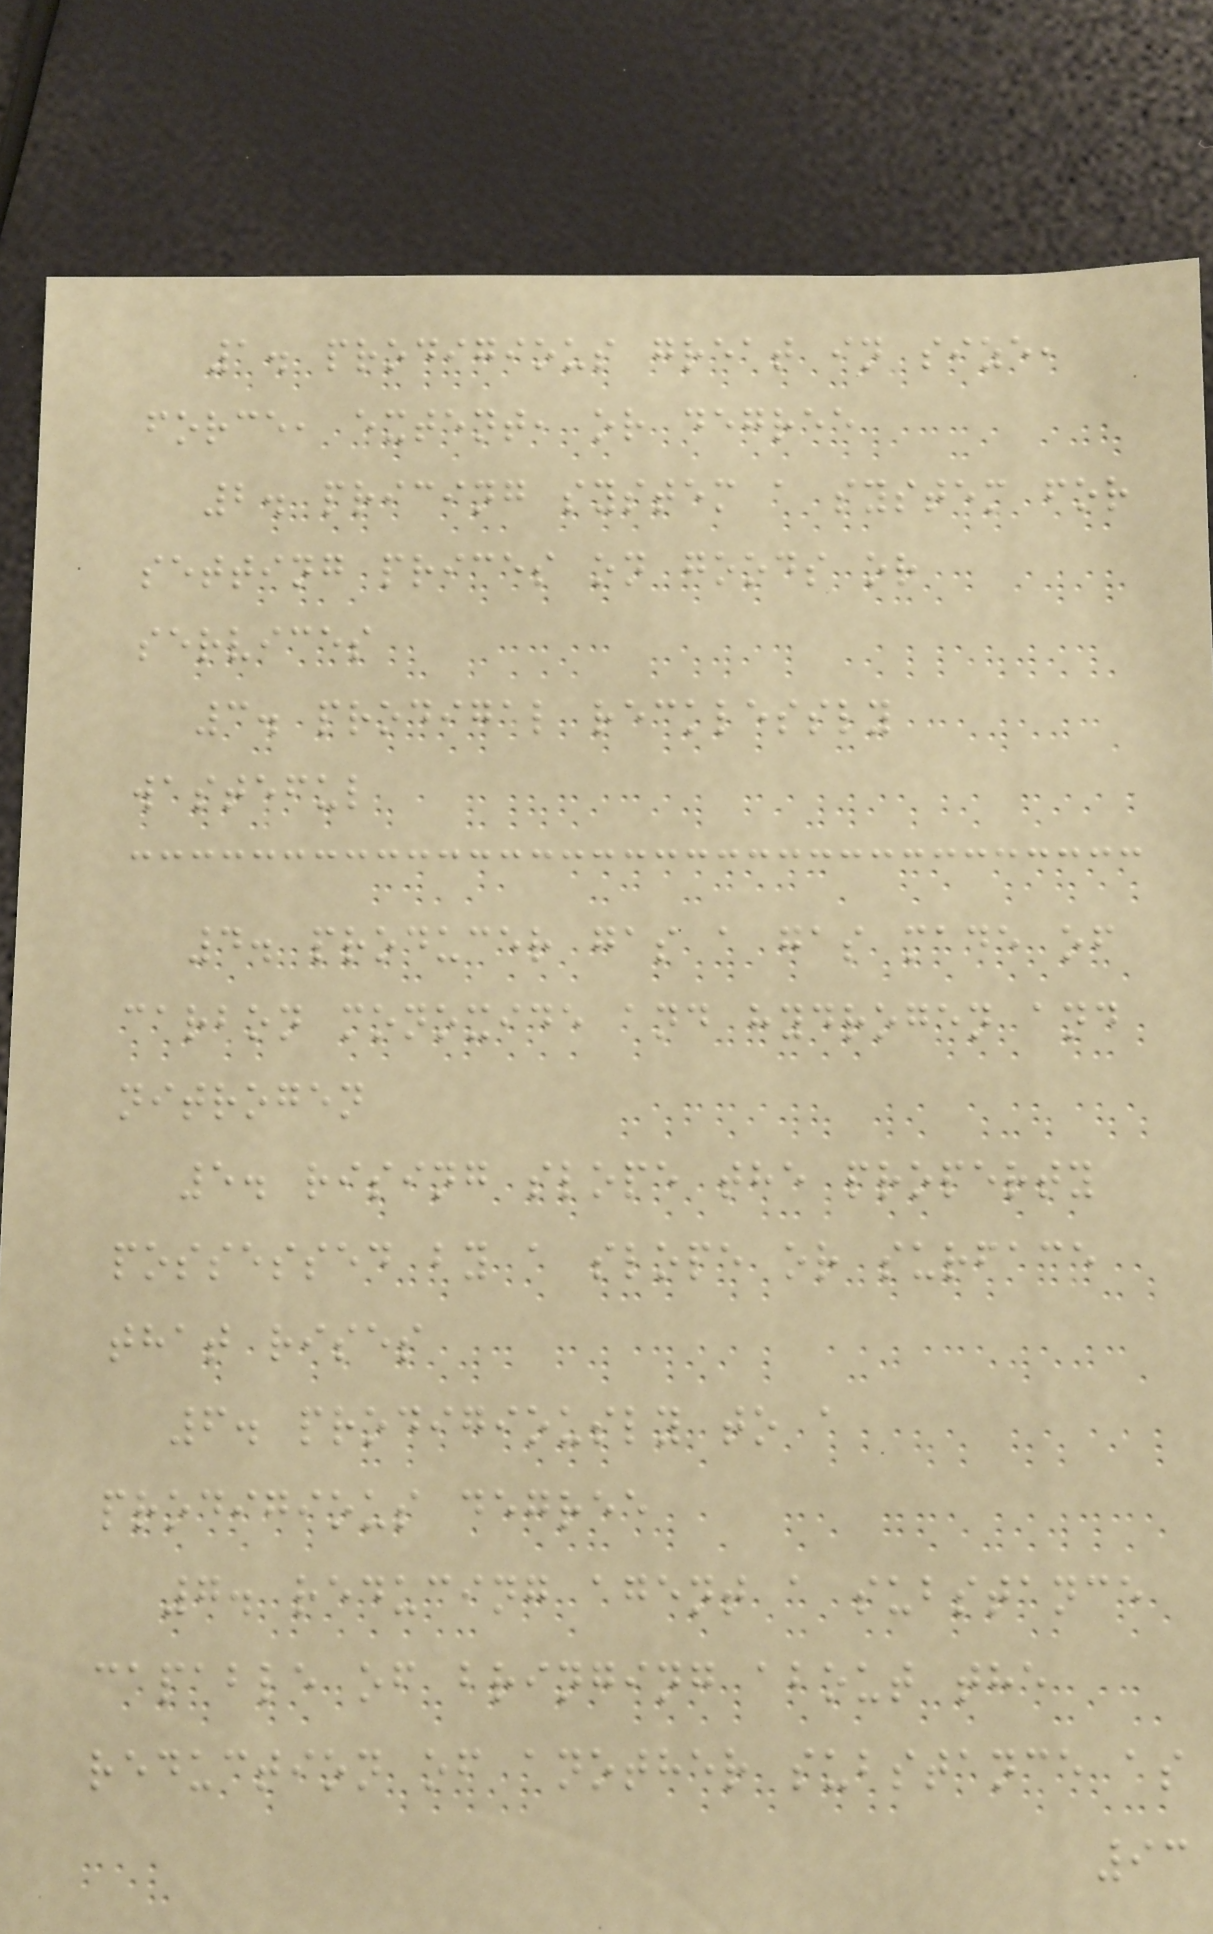1. prodigious great in size,
force, extent, or degree
2. pricing system a system for
setting prices on goods or
services
3. prodigal recklessly
wasteful
4. producer gas a gas made of
carbon monoxide and hydrogen and
nitrogen
5. rising slope the property
possessed by a slope or surface
that rises
6. prodigiously to a
prodigious degree
7. reducing agent a substance
capable of bringing about the
reduction of another substance as
93
